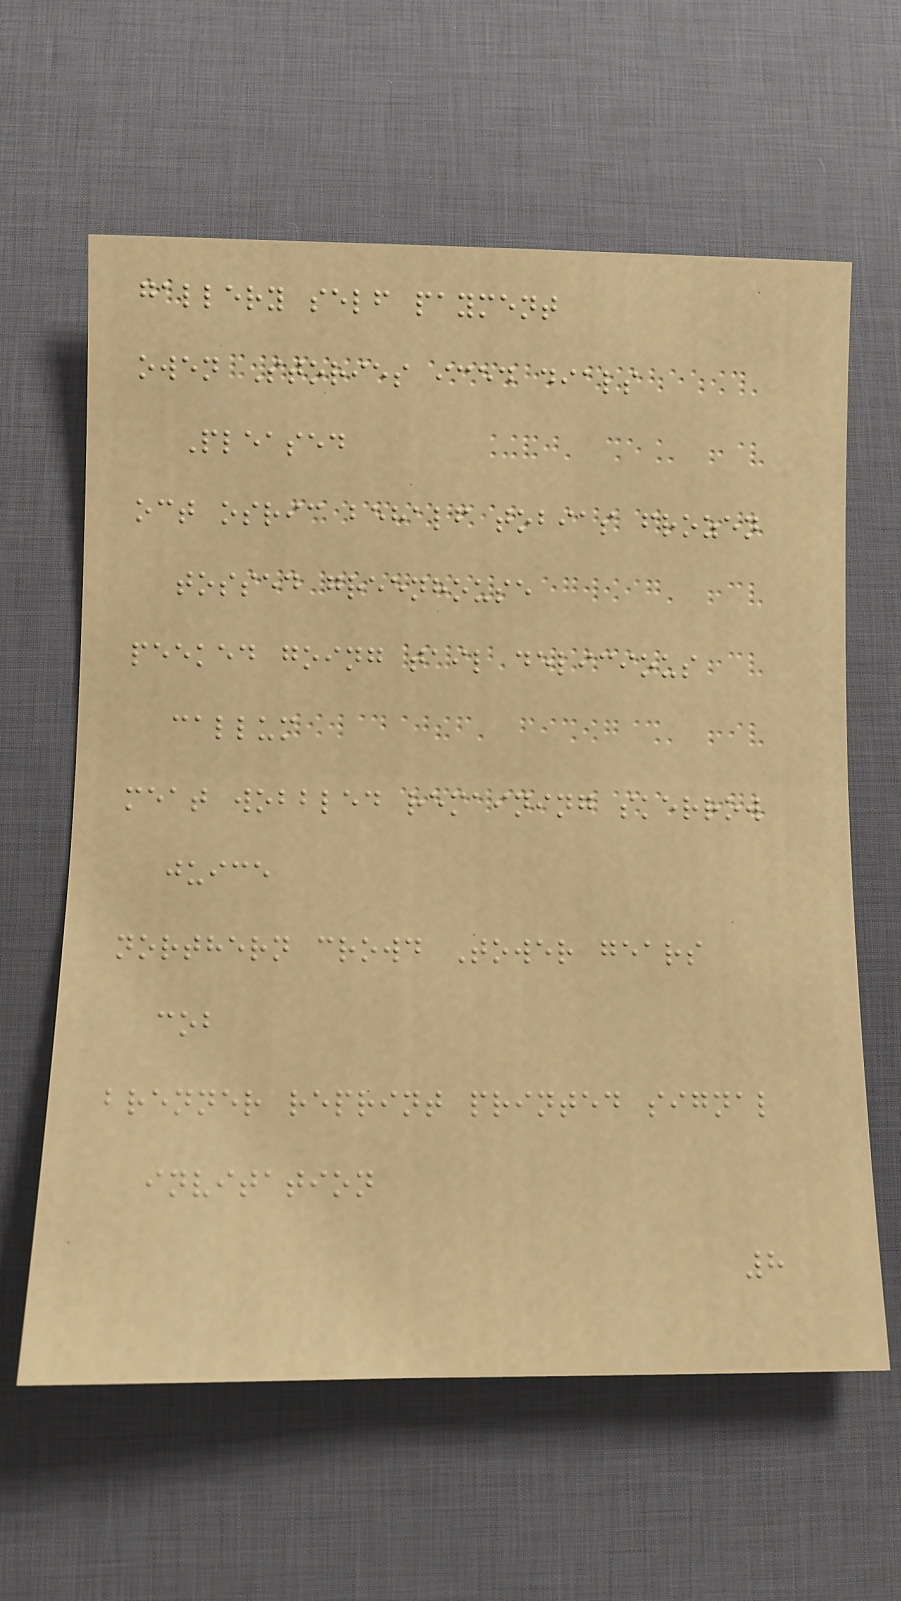gallery self payment
owen Stories iced dials
Pleased
oct osric behalf tobias frozen
tossed greenhouse
peeked going tail delicious
callum
meat wobbled remaining skerrow
juice
northern crowd Tower gears
cob
brenner reprint printed signal
invitation
8
